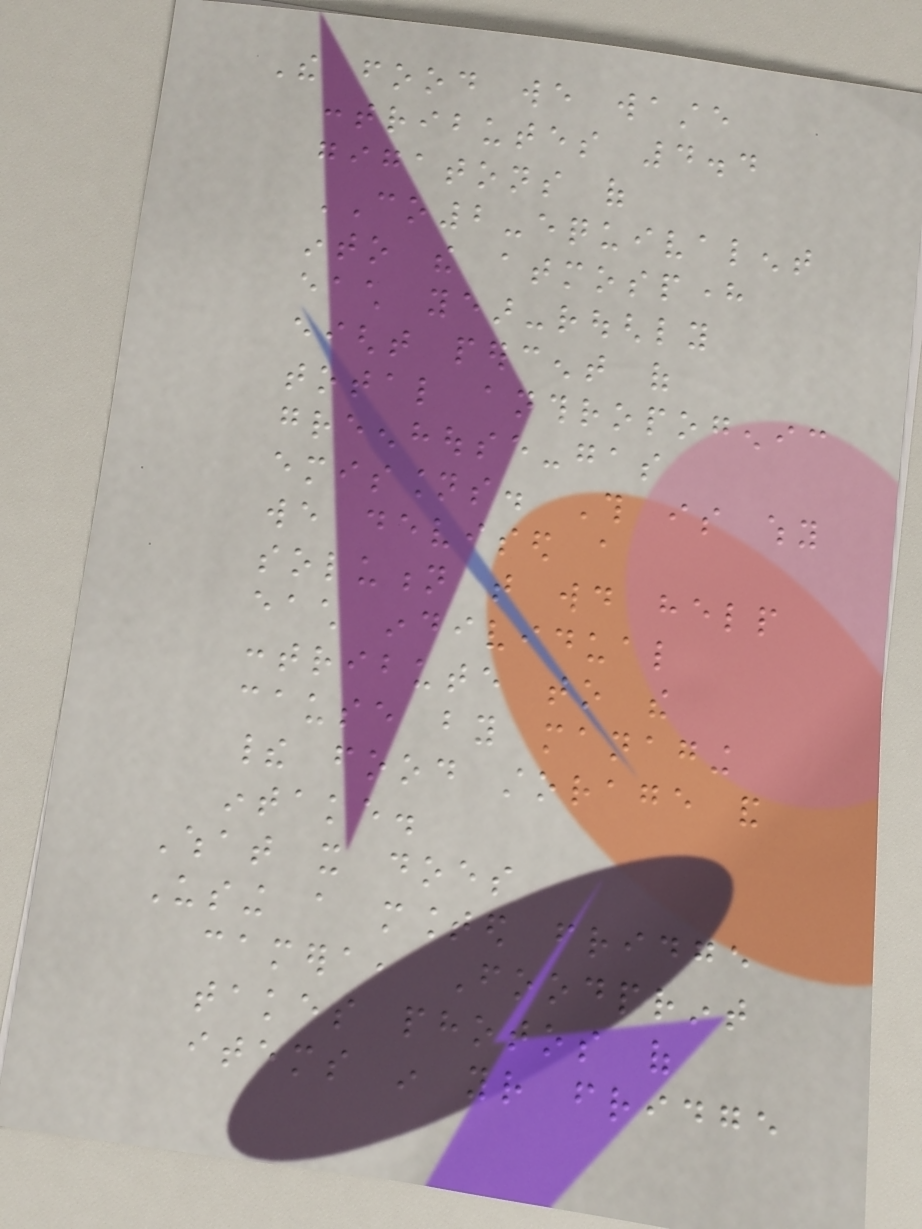The food we waste
contributes 4.4
gigatons of
CO2-equivalent
into the atmosphere
each year-roughly
eight percent of
total anthropogenic
greenhouse-gas
emissions. This is why
we devised a
solution that would help
each individual
contribute to the
cause by managing
their food storage and
intake.
What it does
Using a mounted fridge
camera, Foodprint
takes photos of
items in your fridge
